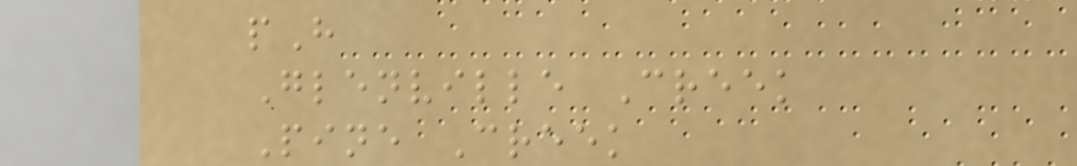pH
Glenville Creek
Pine Creek
